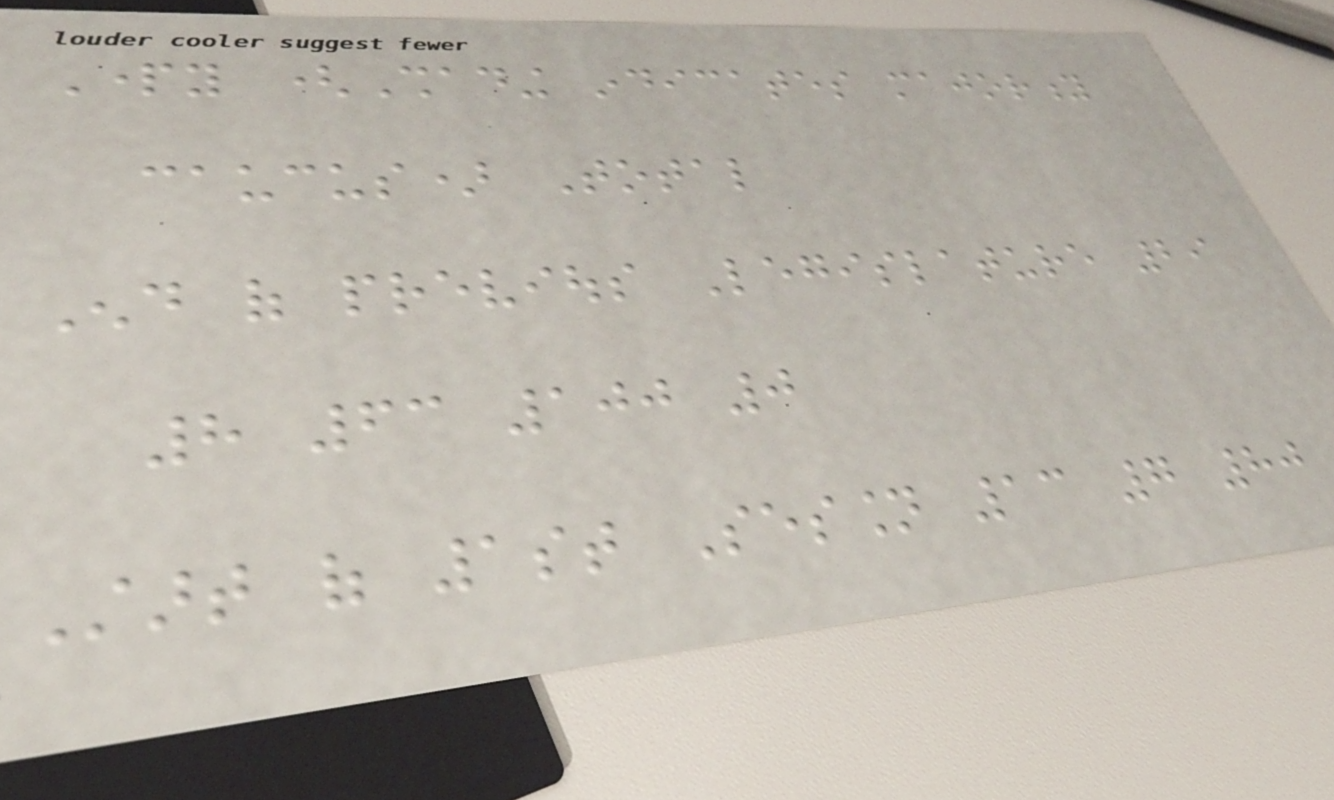Party (Shading indicates majority
caucus) Total
End of previous Legislature 29
8 63 100 0
Start of 1st Session 13 7 80
